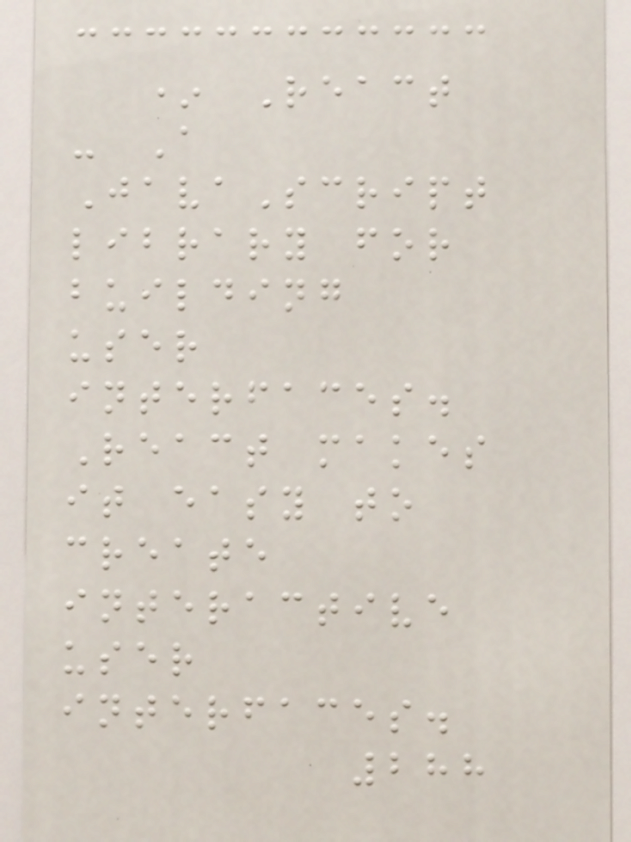* React
- A
JavaScript
library for
building
user
interfaces.
React makes
it easy to
create
interactive
user
interfaces.
288
